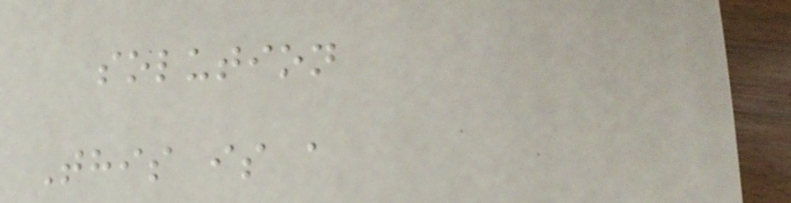solution
This is a
